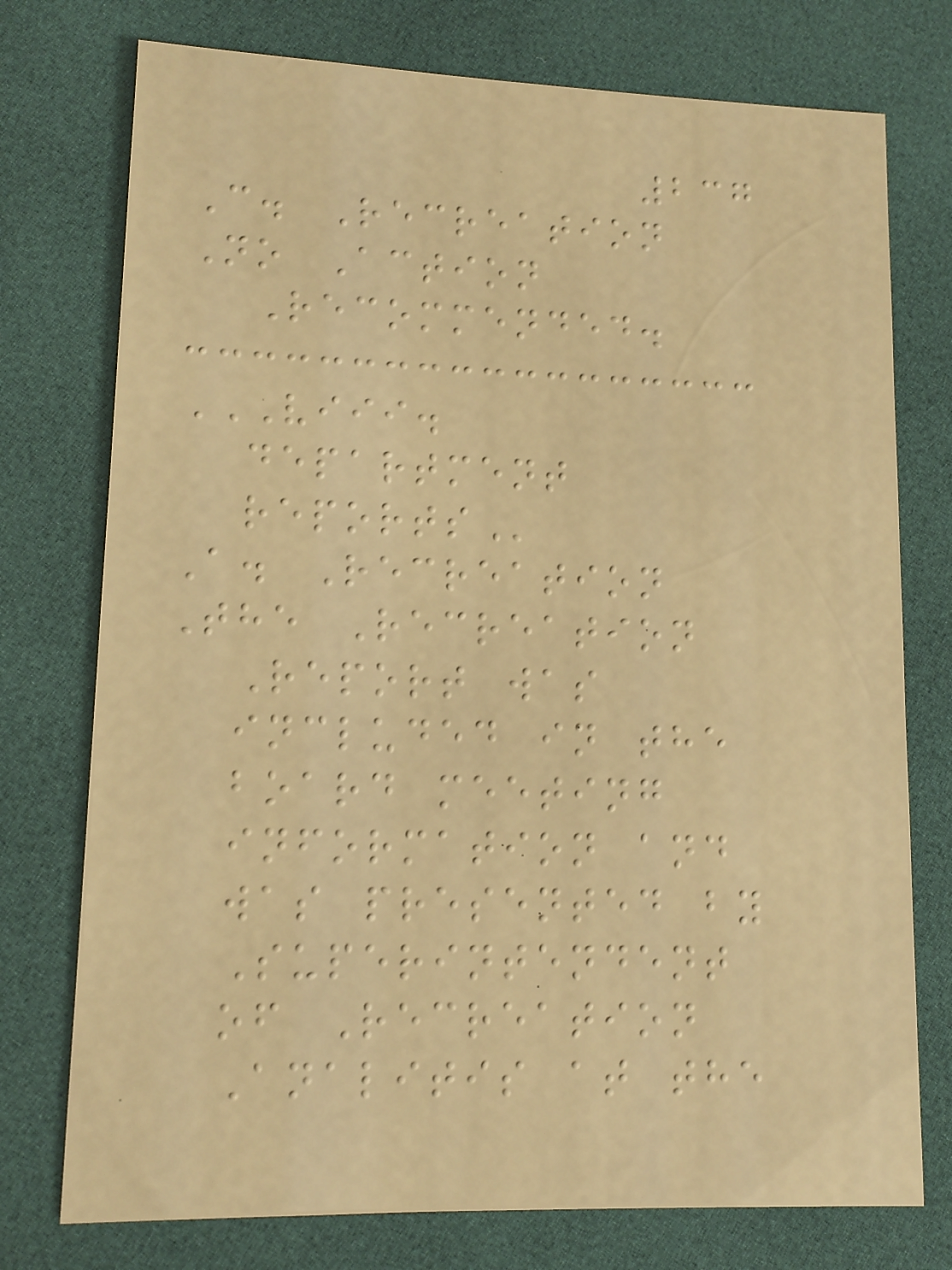237
C. Recreation
No Action
Recommended.
VIII.
DEPARTMENT
REPORTS
A. Recreation
The Recreation
Report was
included in the
board meeting
information and
was presented by
Superintendent
of Recreation
Analitis at the
